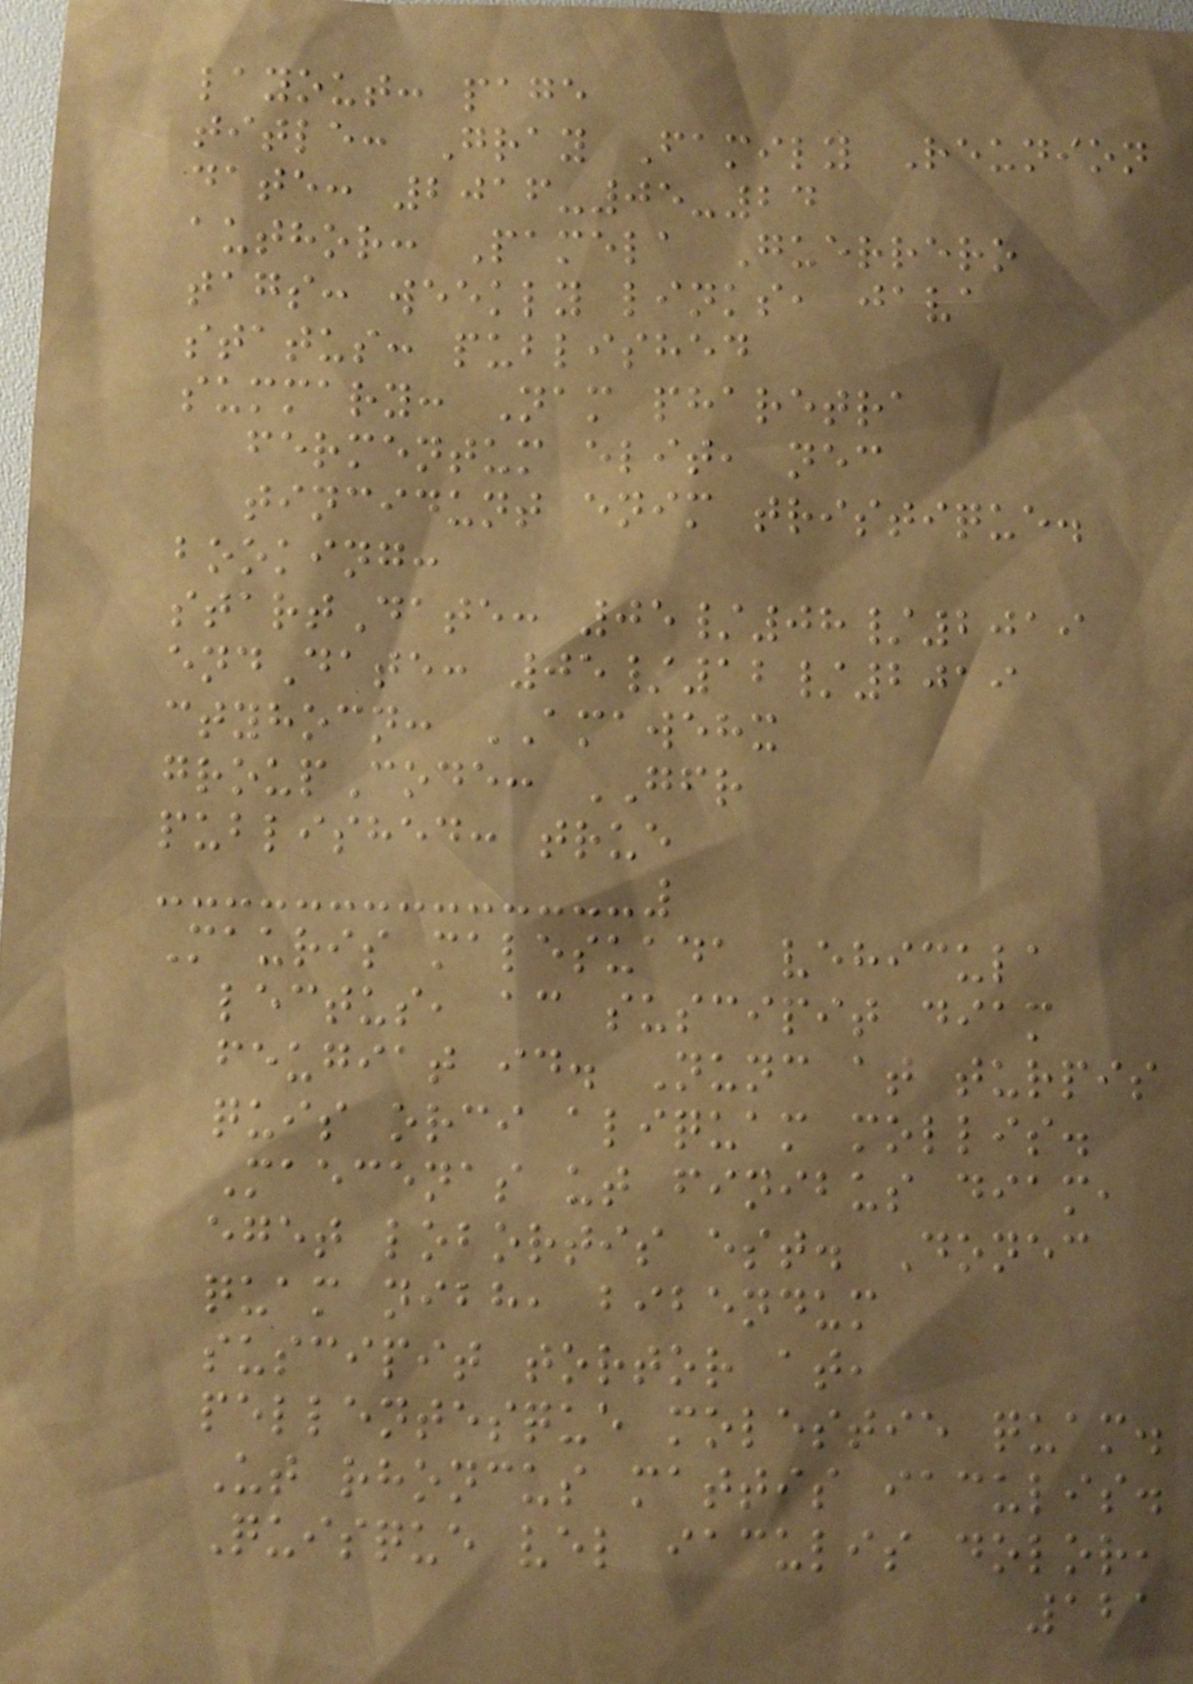layout: page
title: Gray Family Reunion
date: 2016-05-24
author: Pamela Guerrero
tags: weekly links, java
status: published
summary: Nam pharetra
fermentum elit, nec
tincidunt enim tristique.
booking:
startDate: 05/08/2019
endDate: 05/12/2019
ctyhocn: AMAWEHX
groupCode: GFR
published: true
Mauris malesuada vehicula
lectus, ac suscipit diam
feugiat id. Nunc at turpis
quis orci aliquam mollis.
Maecenas ut finibus diam,
eget lobortis est. Donec
quam nibh, bibendum
suscipit tortor at,
pellentesque molestie quam.
Ut rhoncus mattis iaculis.
Quisque vel iaculis dolor,
121
